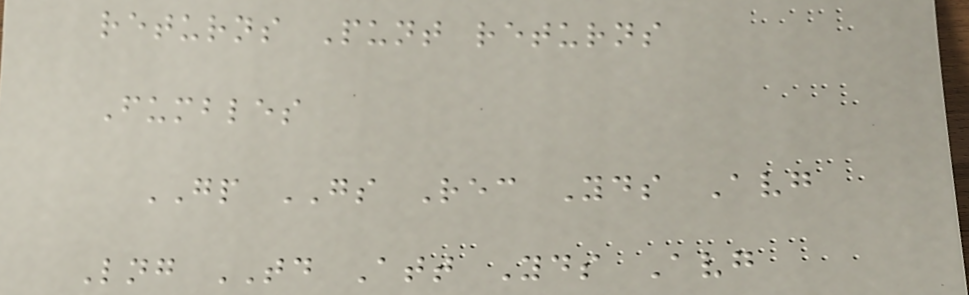returns Punt returns
Fumbles
GP GS Rec Yds Avg
Lng TD Att Yds Avg
